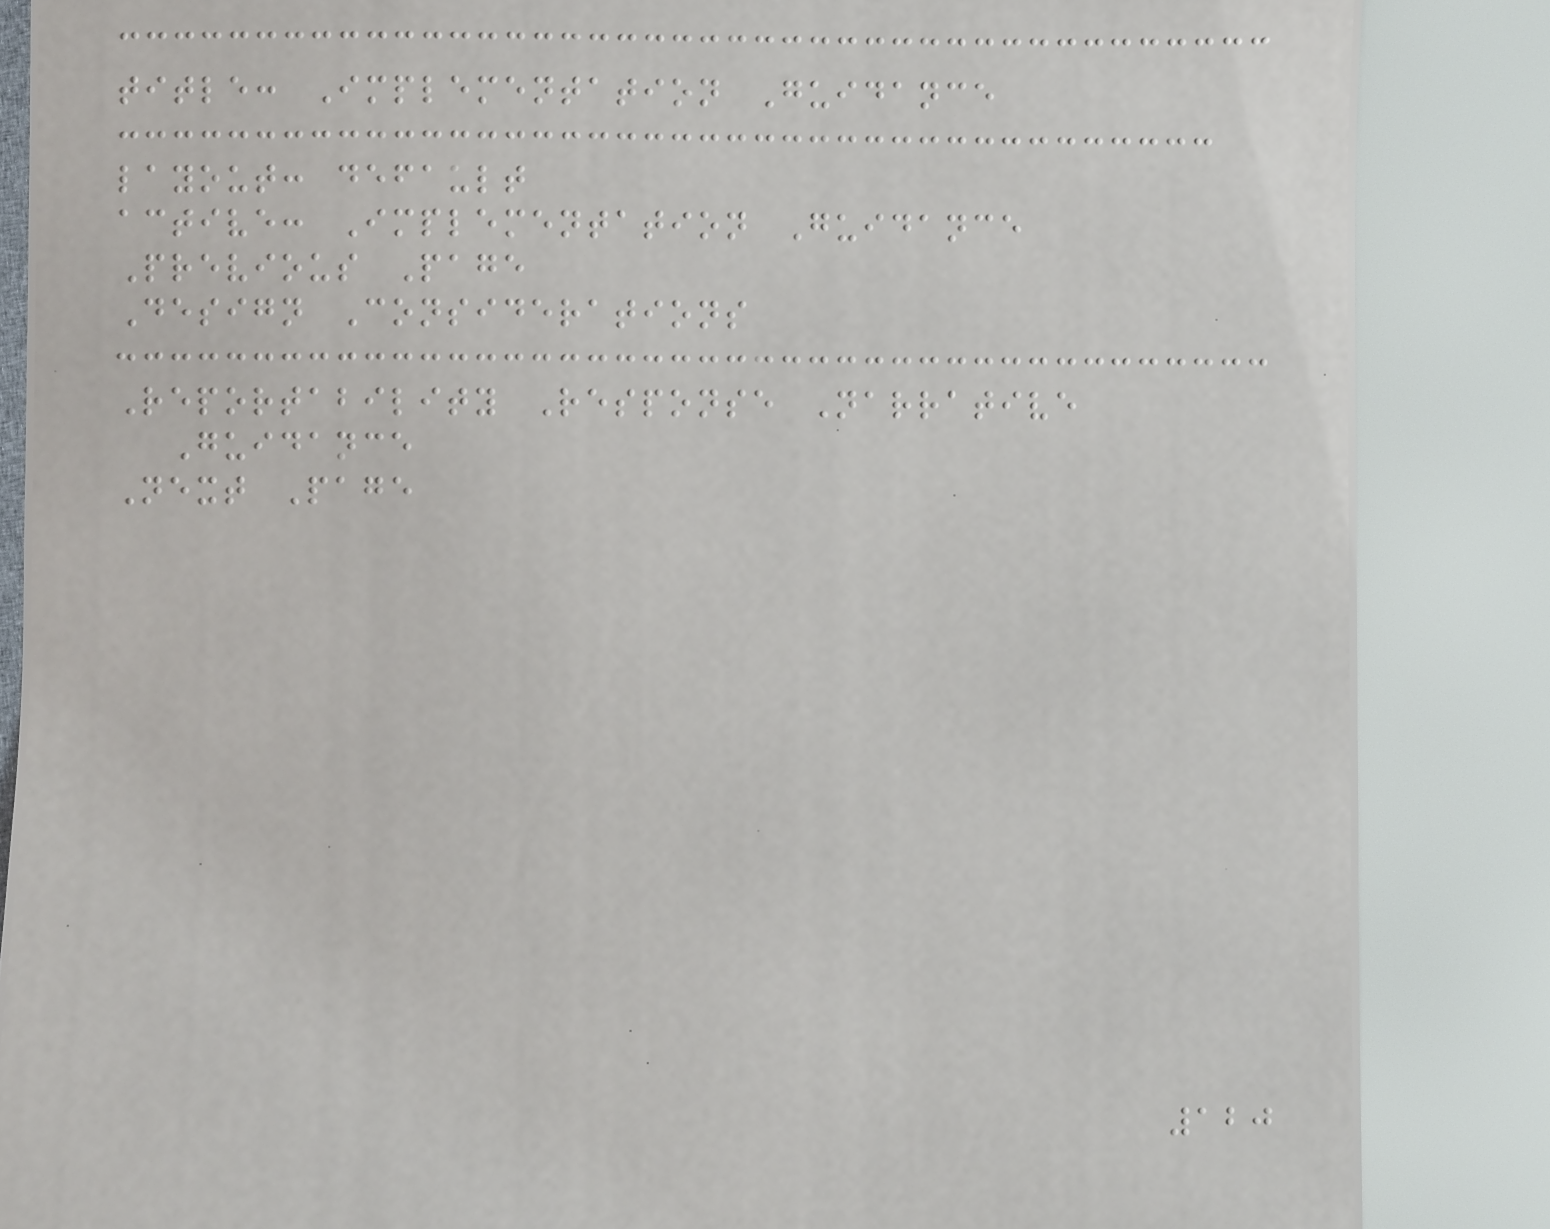title: Implementation Guidance
layout: default
active: Implementation Guidance
Previous Page
Design Considerations
Reportability Response Narrative
Guidance
Next Page
120
